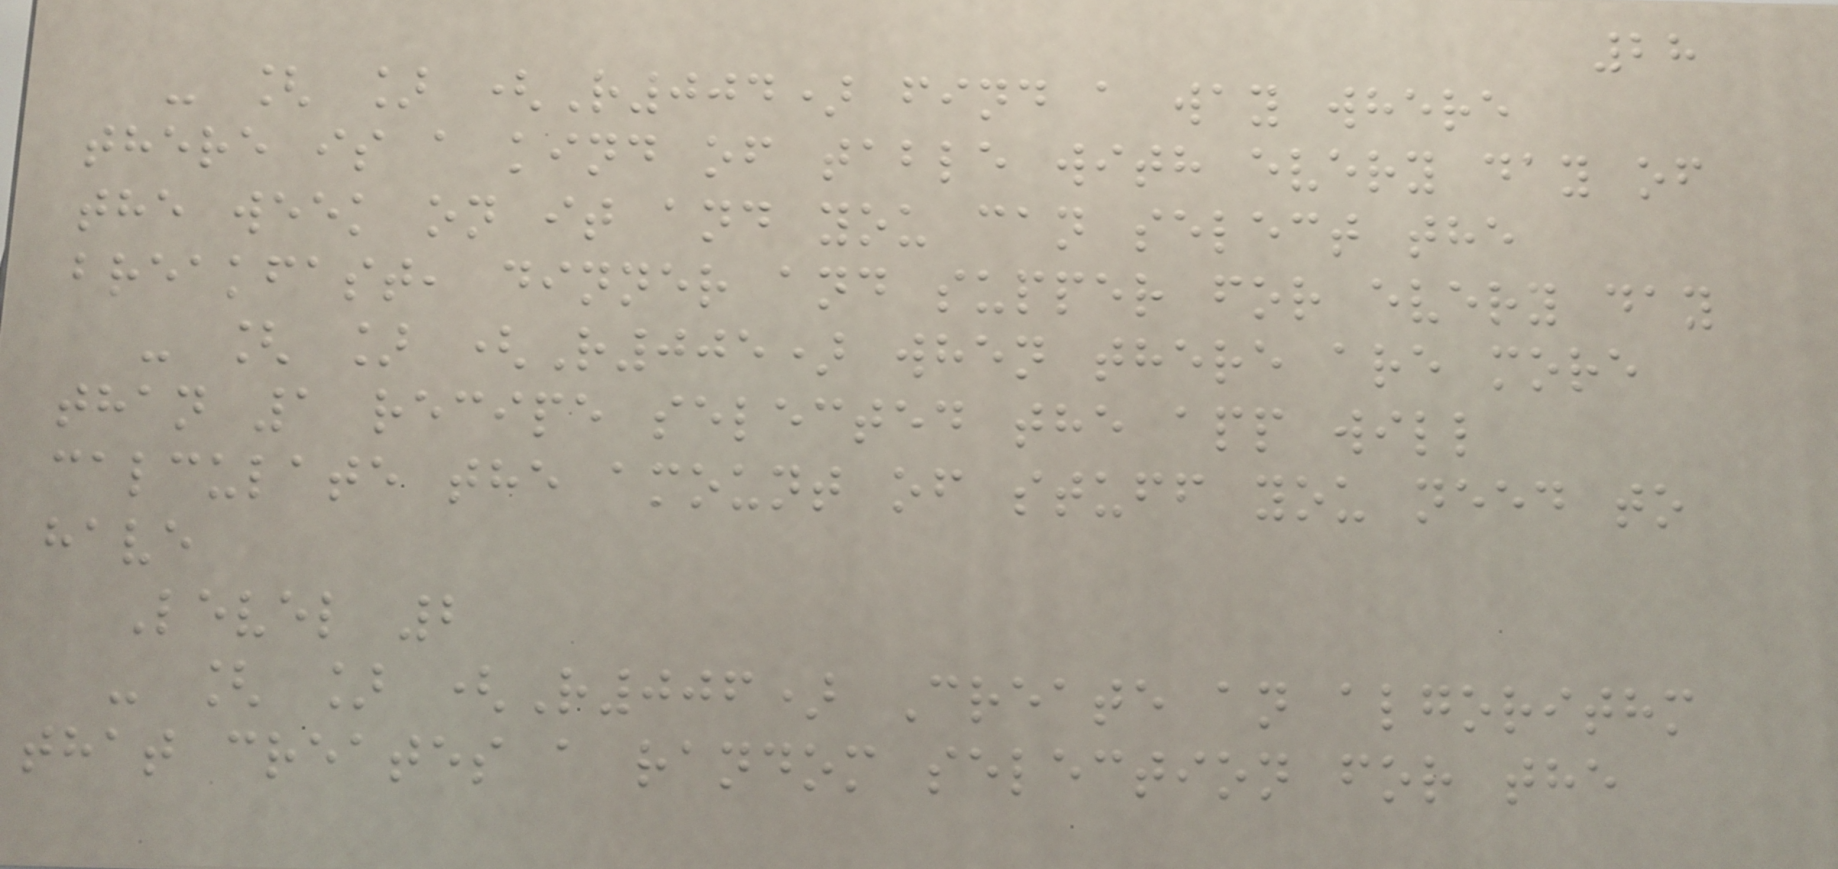28
- [ ] (R004) find a way where
there is a kind of table with every day of
the week on it and you can select the
breakfast, dinner and supper for every day
- [ ] (R005) when there are more
than 1 recipe selected the app will
calculate the amount of stuff you need to
have
Level 2
- [ ] (R006) Create an algorithm
that creates a random selection for the
